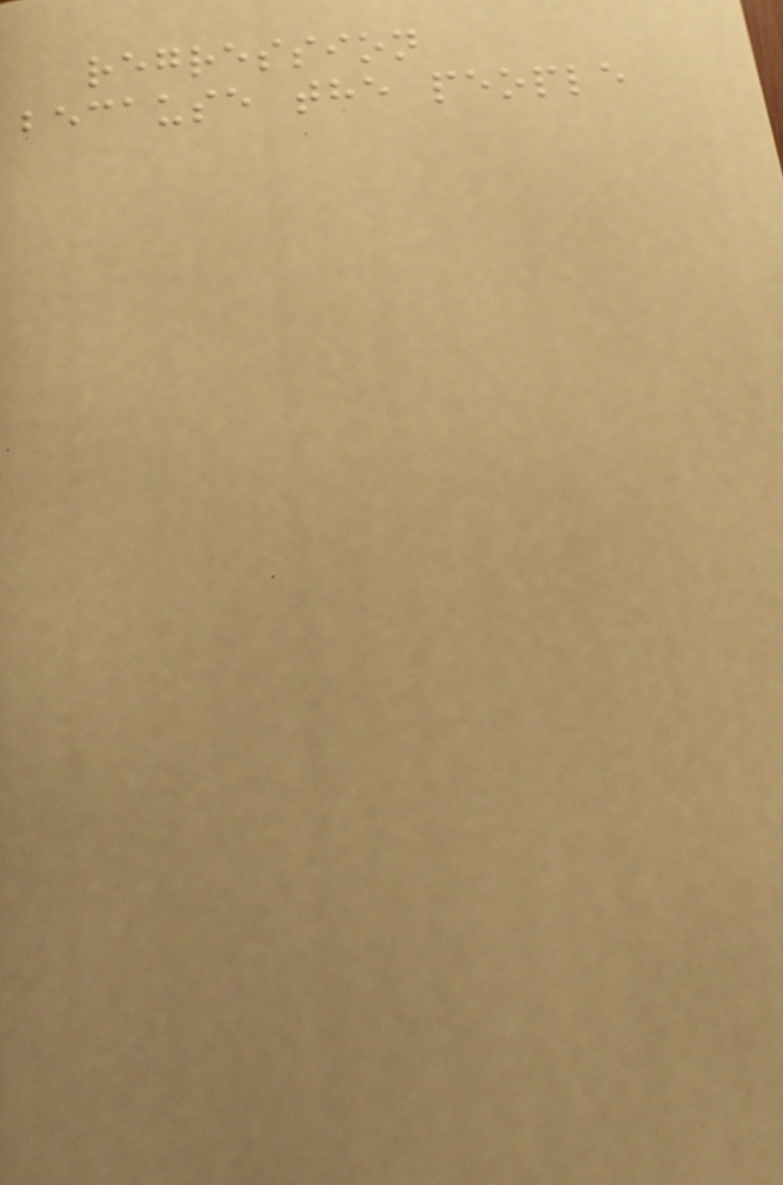regression
because the people
